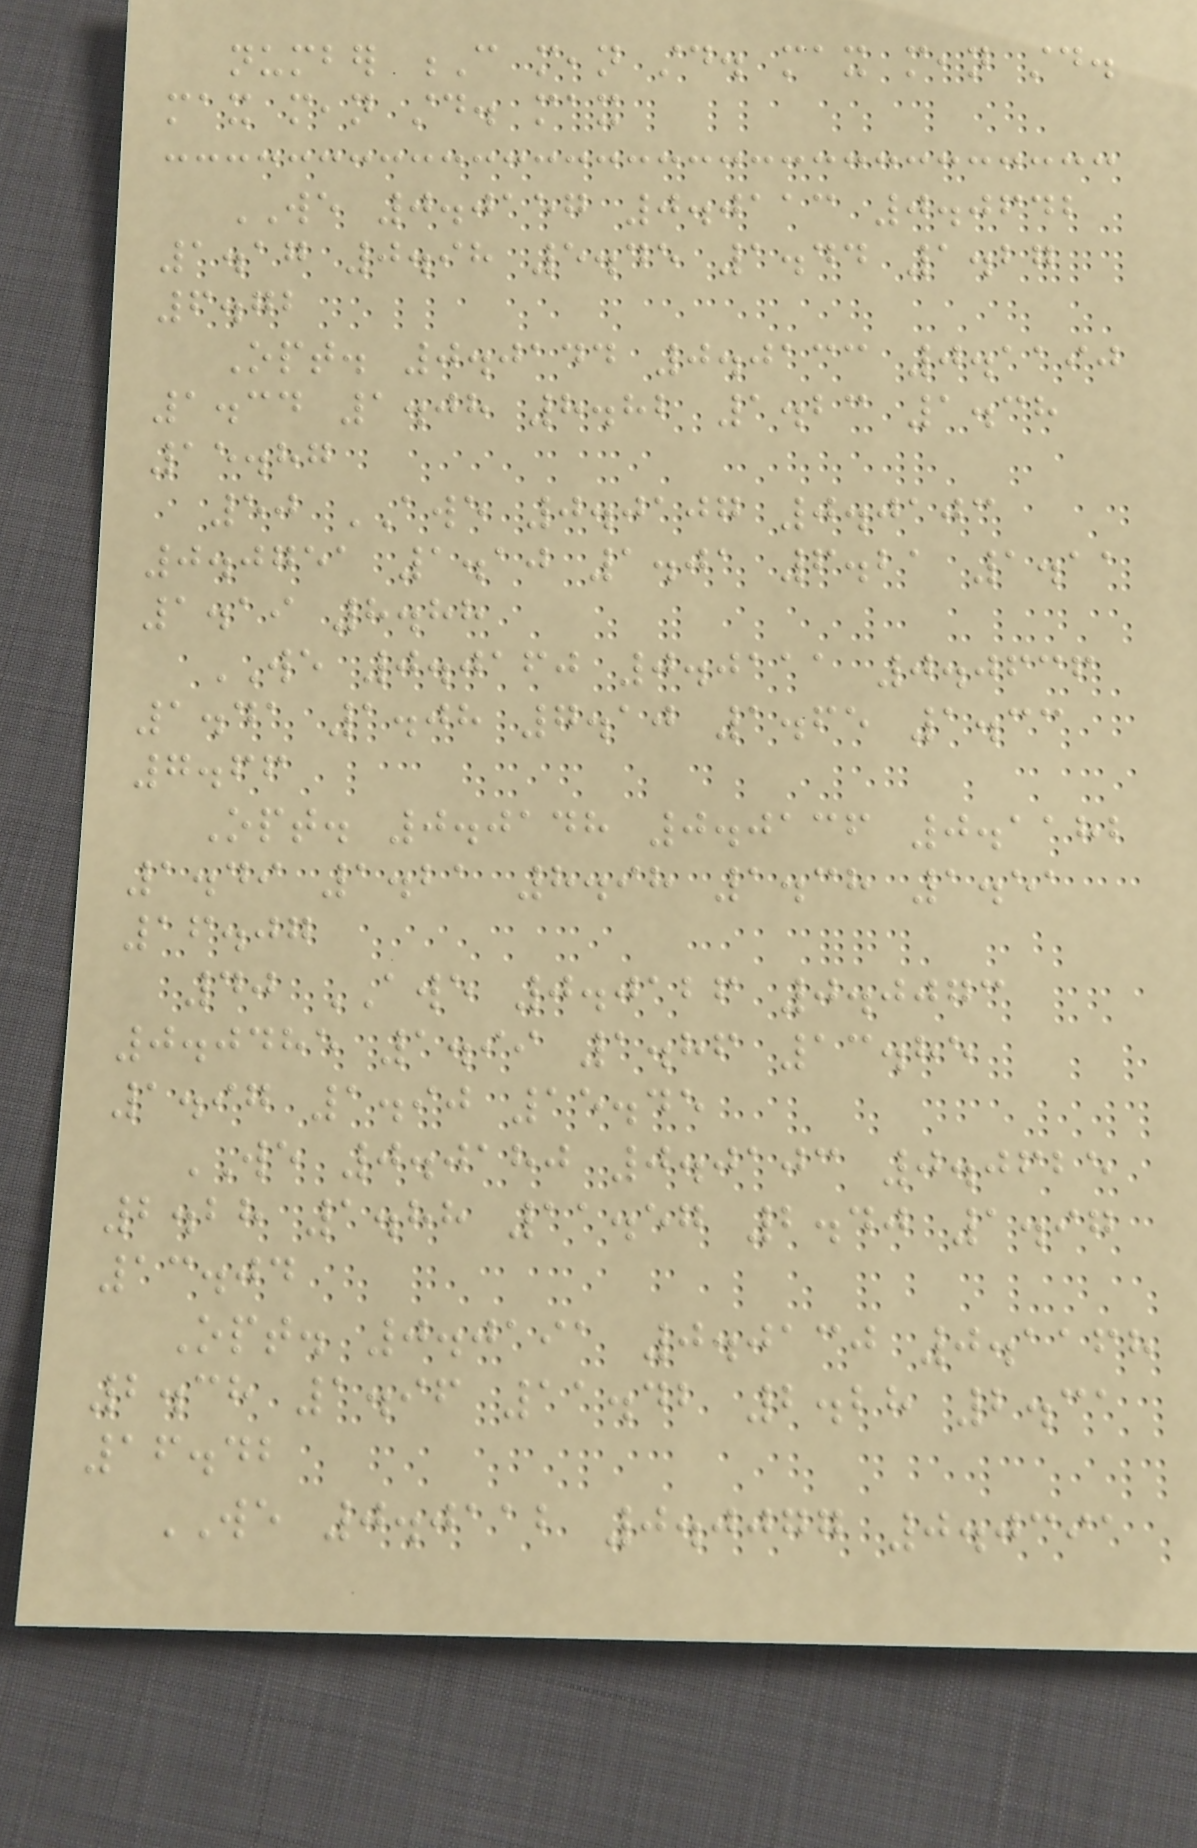number C mean std. max mean std.
max mean std. max
WE 0.0157 0.0113 0.0642
1.17 0.98 5.45 1.44 1.27
6.72
Opt. 0.0144 0.0133 0.1190
1.34 1.08 8.82 1.23 1.38
15.87
50 AWE 0.0107 0.0103
0.0751 1.10 1.01 6.21 1.11
1.19 8.88
WE 0.0160 0.0111 0.0636
1.41 1.08 7.10 1.65 1.33
7.66
Opt. 0.0148 0.0136 0.1182
1.49 1.21 8.98 1.38 1.51
16.07
40 AWE 0.0126 0.0073
0.0485 1.99 1.86 13.85
1.97 1.90 15.45
WE 0.0180 0.0103 0.0625
2.28 1.88 11.57 2.40 1.97
13.04
Opt. 0.0191 0.0130 0.1168
2.38 1.96 11.42 2.28 2.31
16.42
WE 0.0112 0.0077 0.0391
